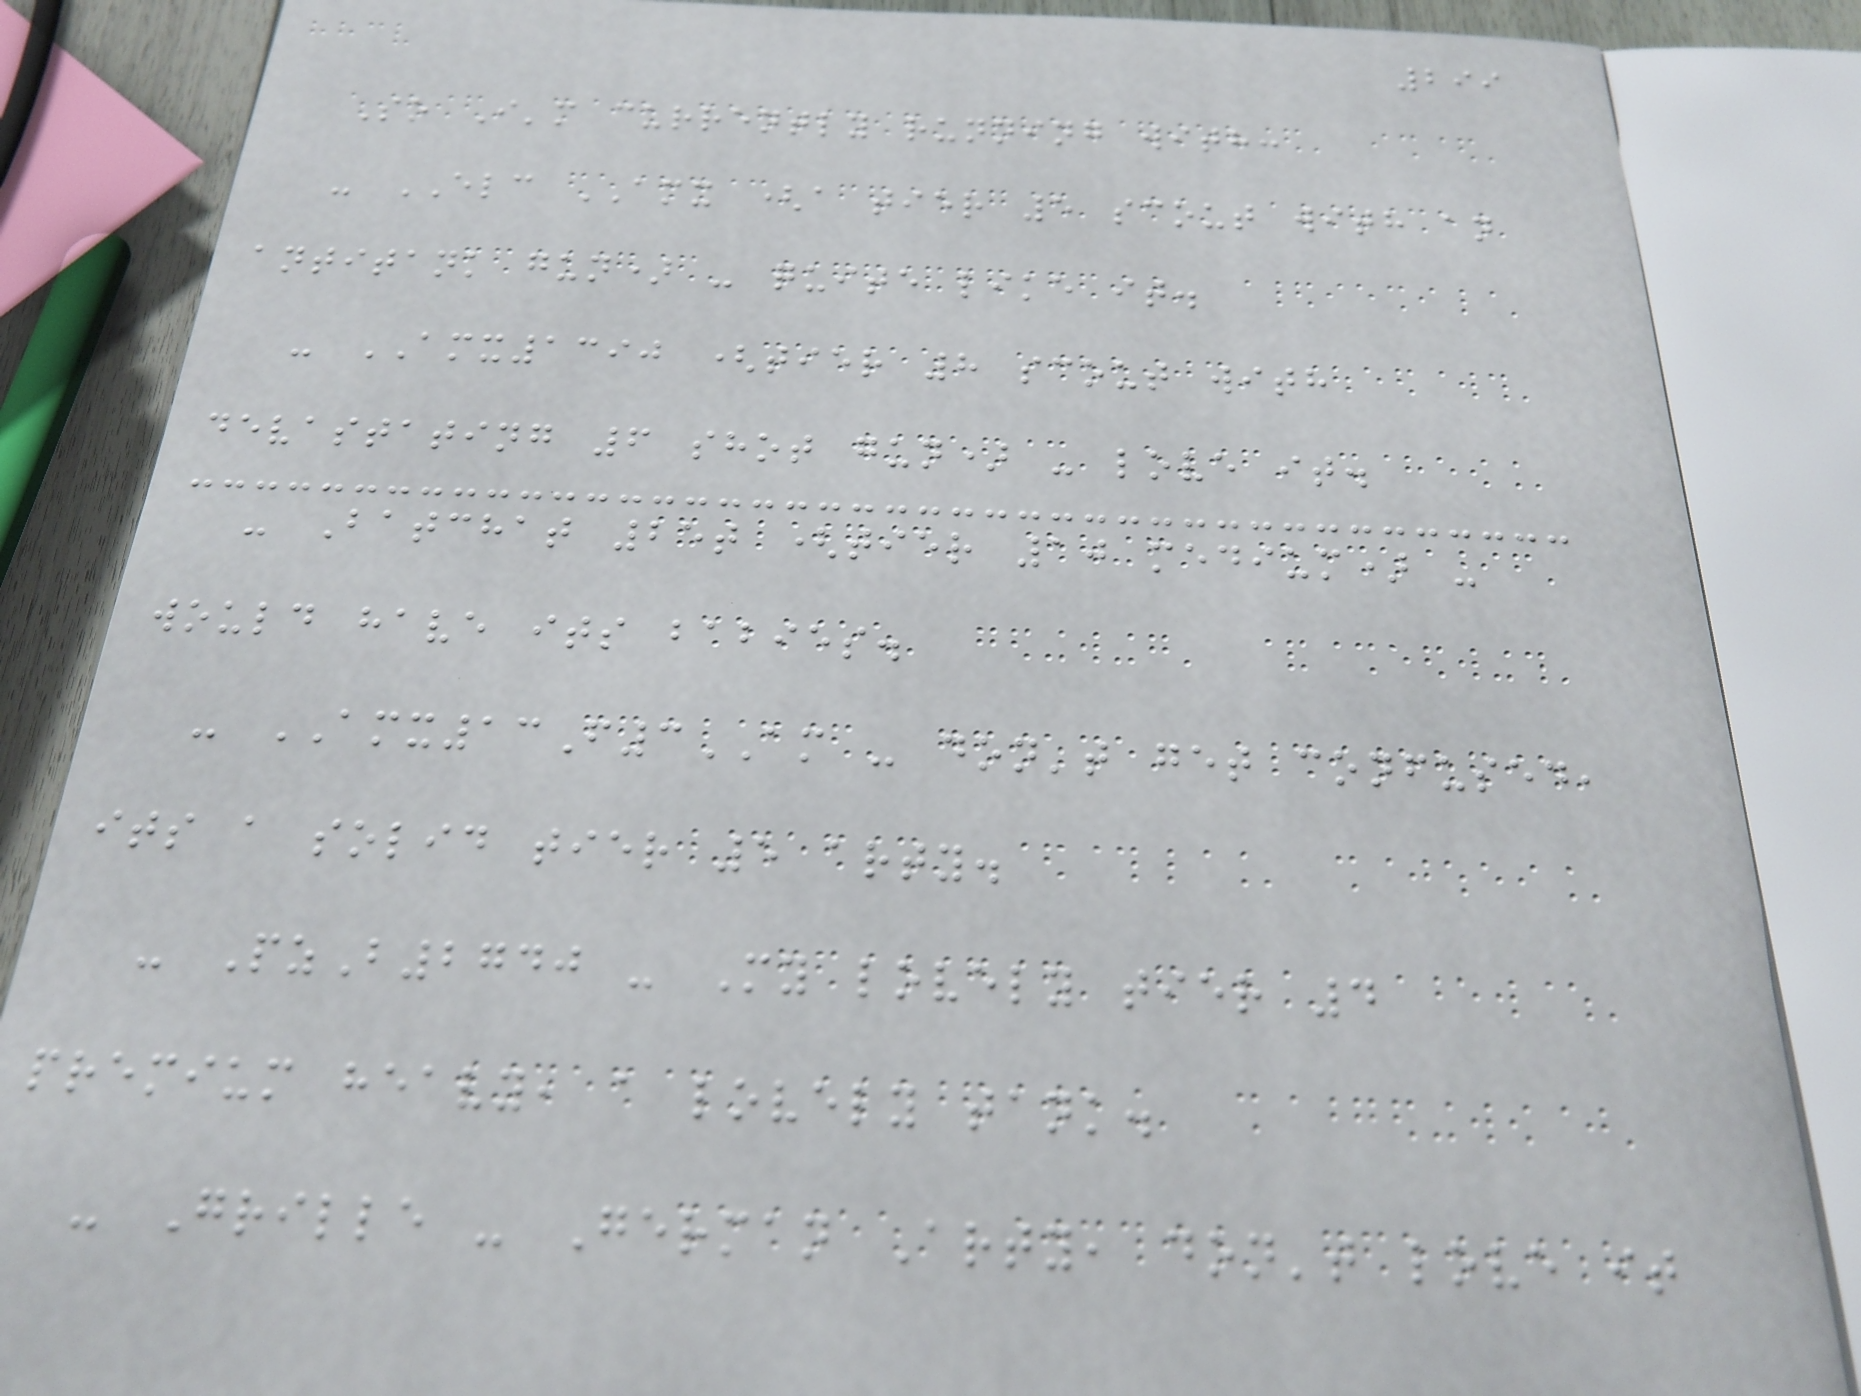299
So I'm currently running with:
- ELC AMX (a tier 5 scout with an
antitank gun) - quite like it.
- AMX1390 (tier 8 scout with
devastating 6 shot gun) - love it.
- Batchat 25t (tier 10 medium) -
would have its babies.
- AMX13F3AM - don't get confused,
its a solid tier 5 arty.
- PzB2740 - My lovely tier 4
premium heavy, a lovely tank.
- Grille - German Arty, don't love it
